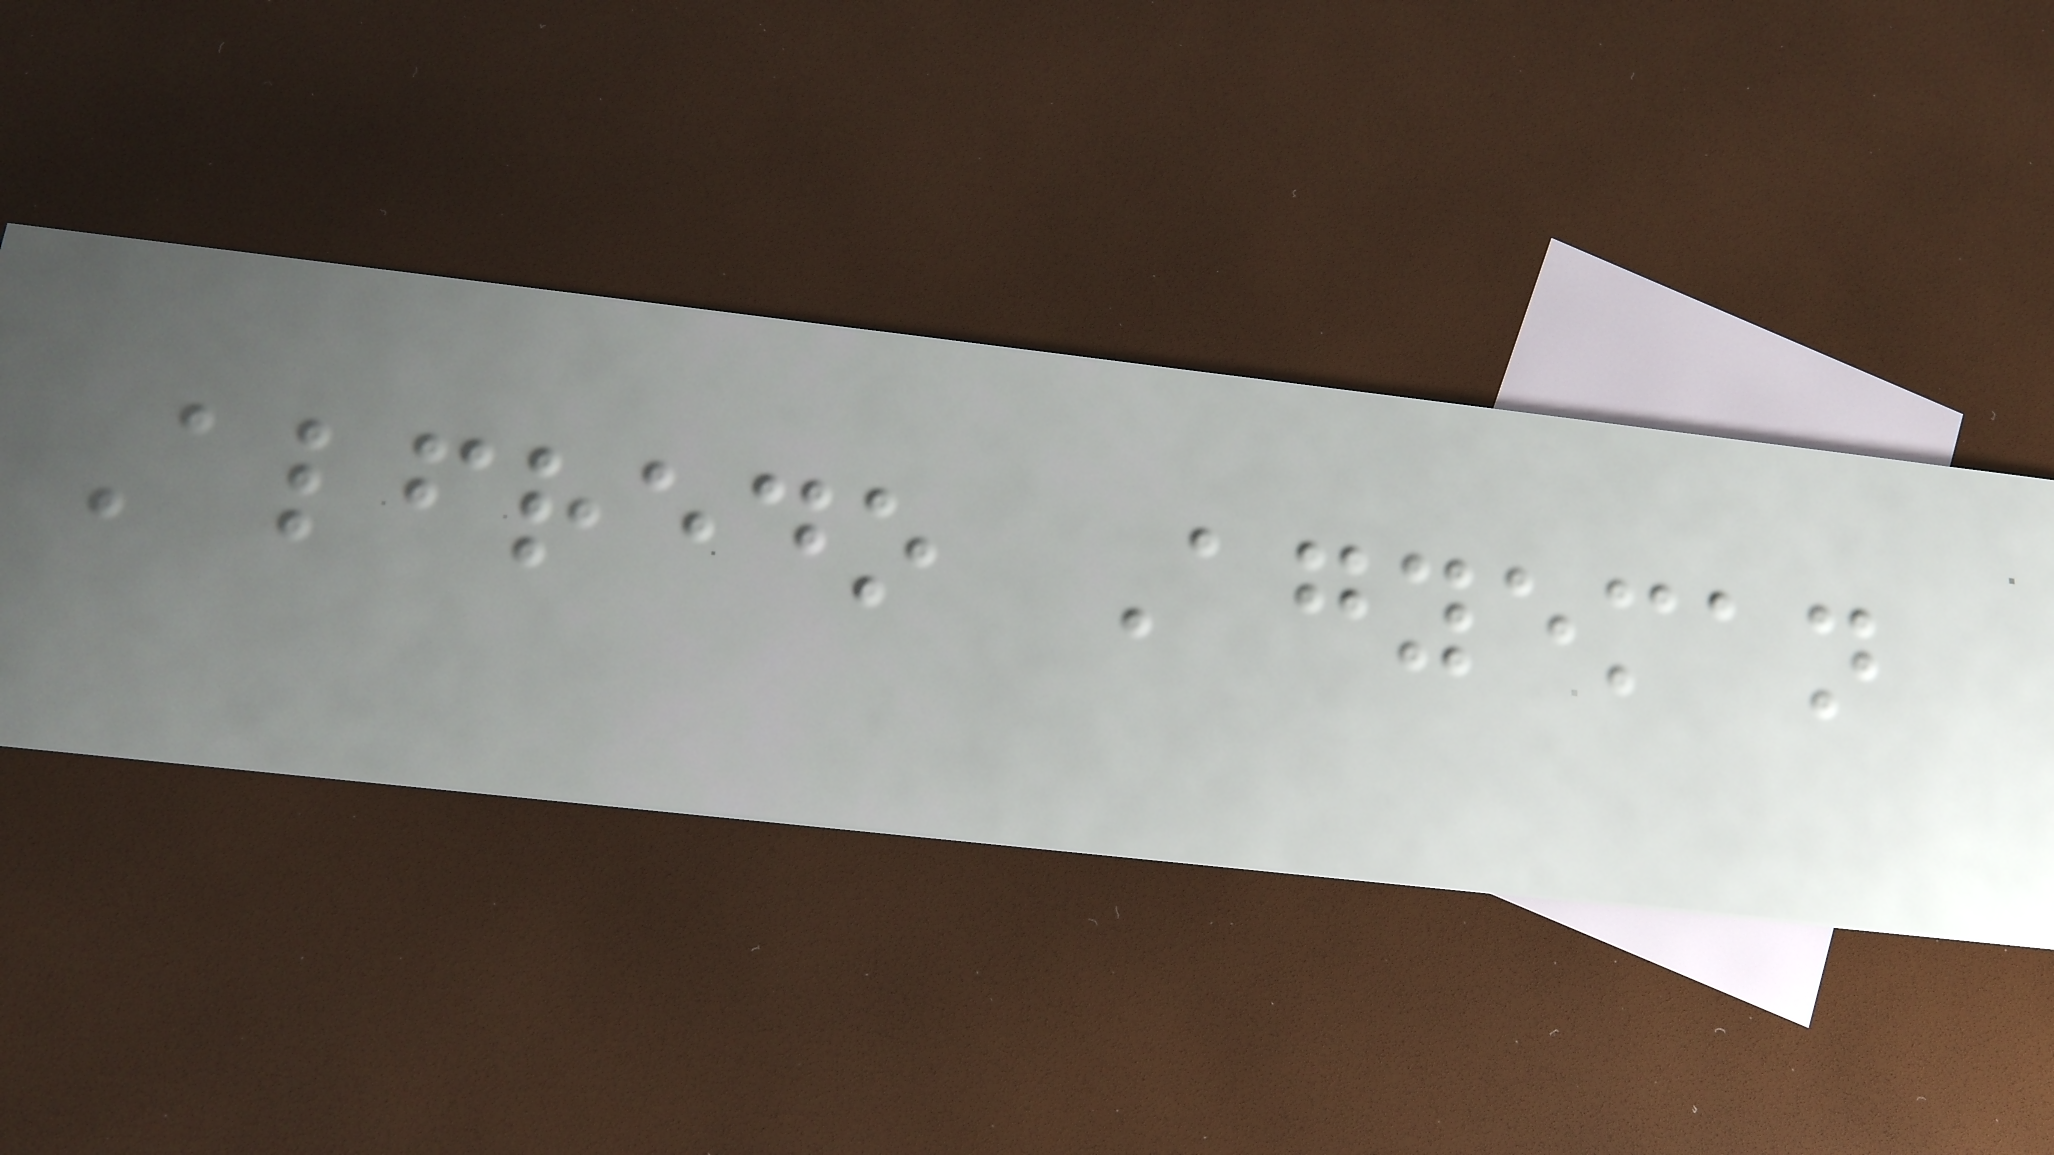Alfredo Agyeman
